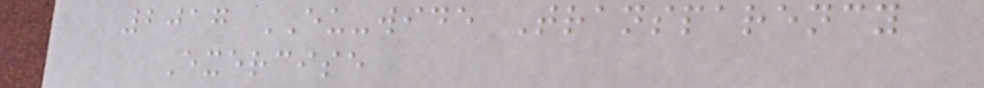2017 EU-wide Transparency
Exercise
